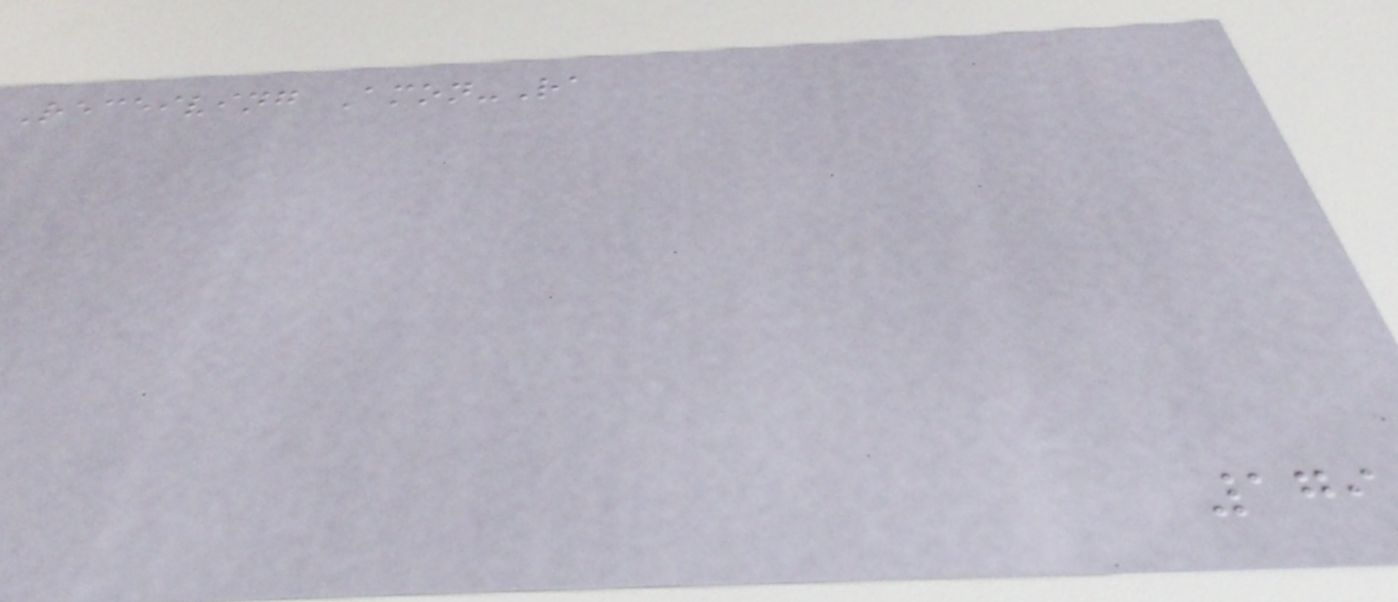Receiving Amon-Ra
179
